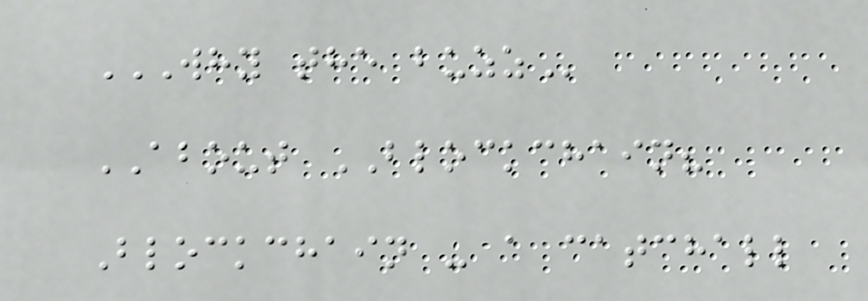WHY THE BUZZ
ABOUT BLOCKCHAIN?
Blockchain - a catchall
